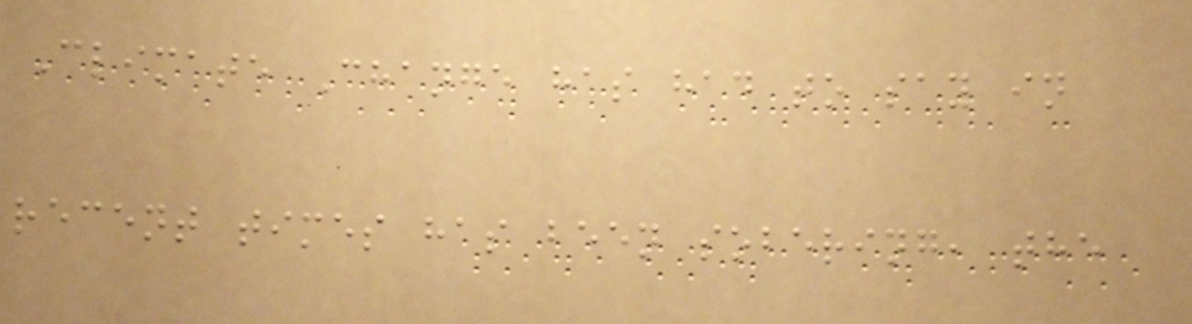Climate Change has had to say in
recent times has been sobering, the
